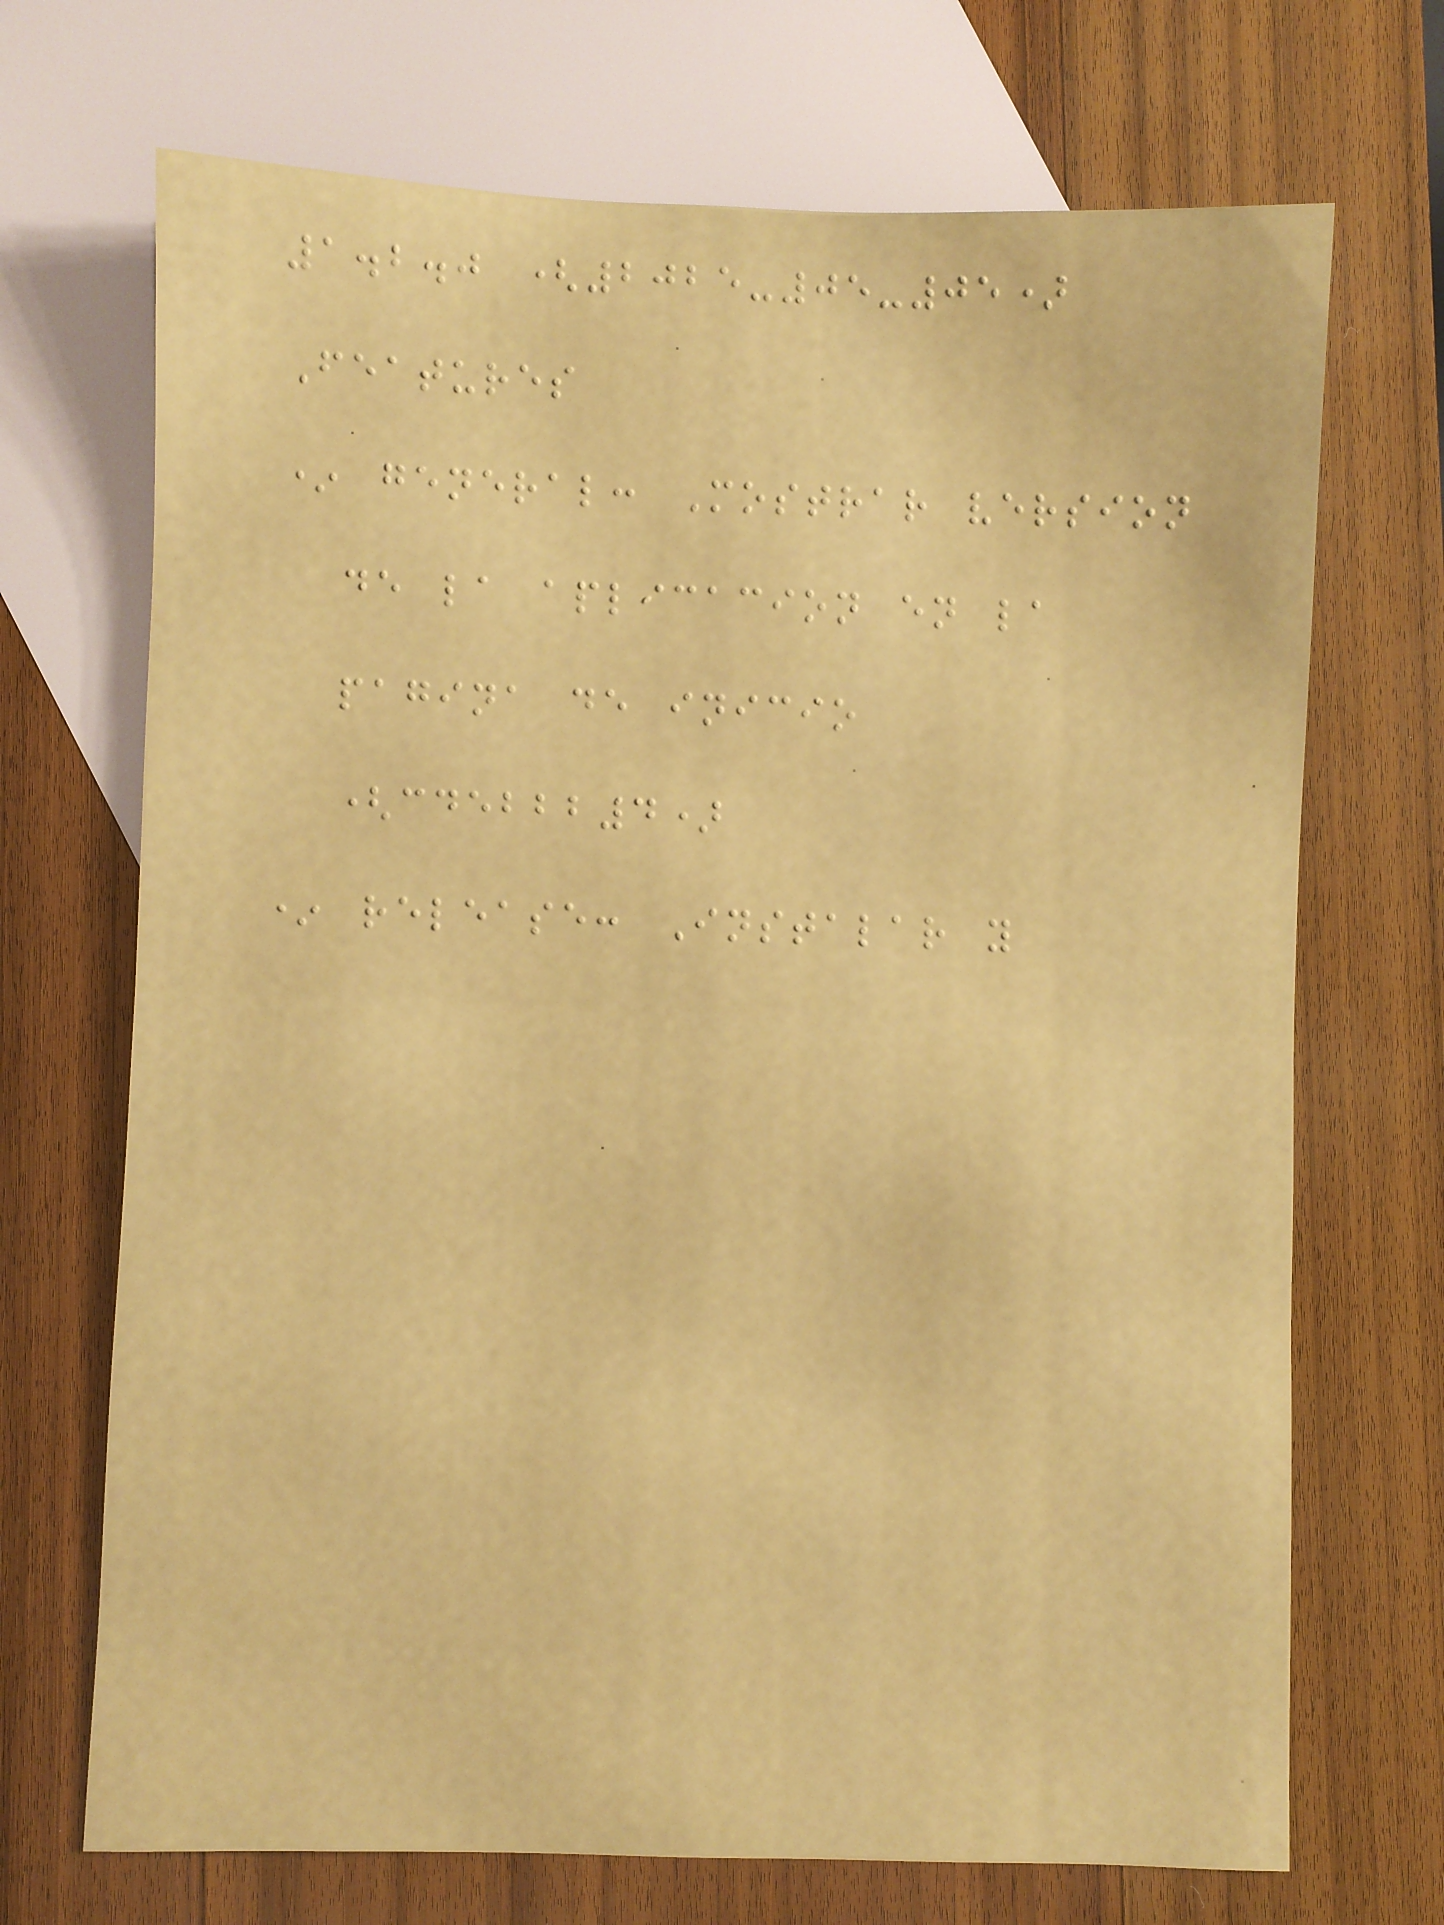1.2.0 (2025-05-05)
Features
* general: Mostrar version
de la aplicacion en la
pagina de inicio
(cdebbb4)
* release: Instalar y
